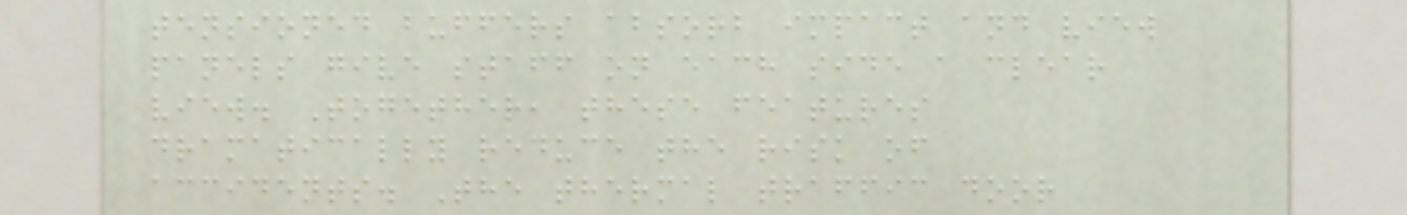tensioned buffers absorb impact and view
panels give staff on each side a clear
view. Together, these features
dramatically reduce the risk of
accidents. The thermal traffic door
